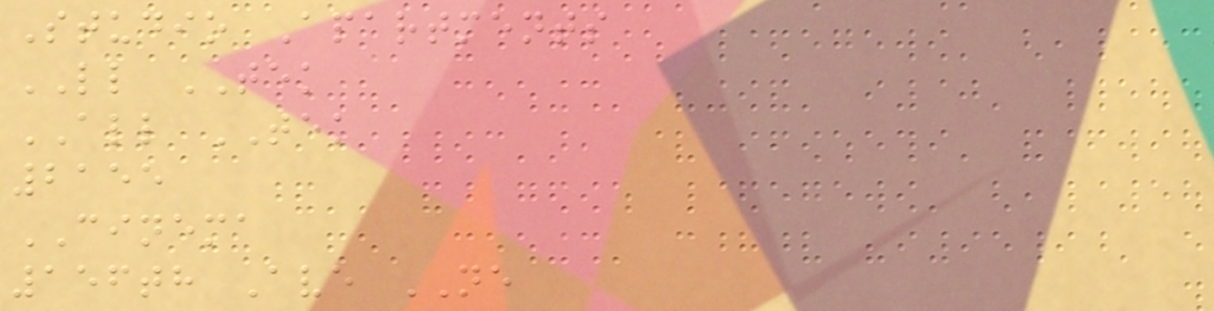Studio Apartments
LL TEK
ALL TEK
2155
CINEMA
156th Ave NE
